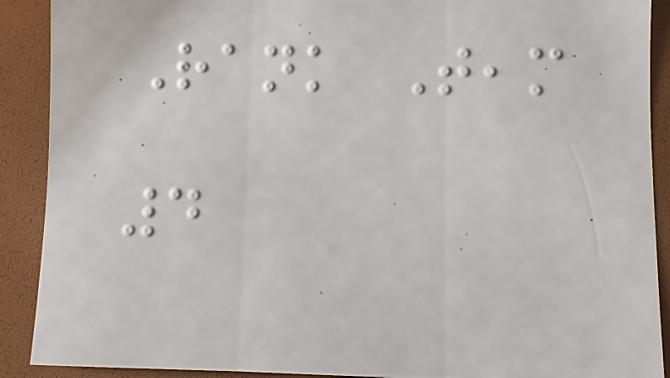Rank Team
4
